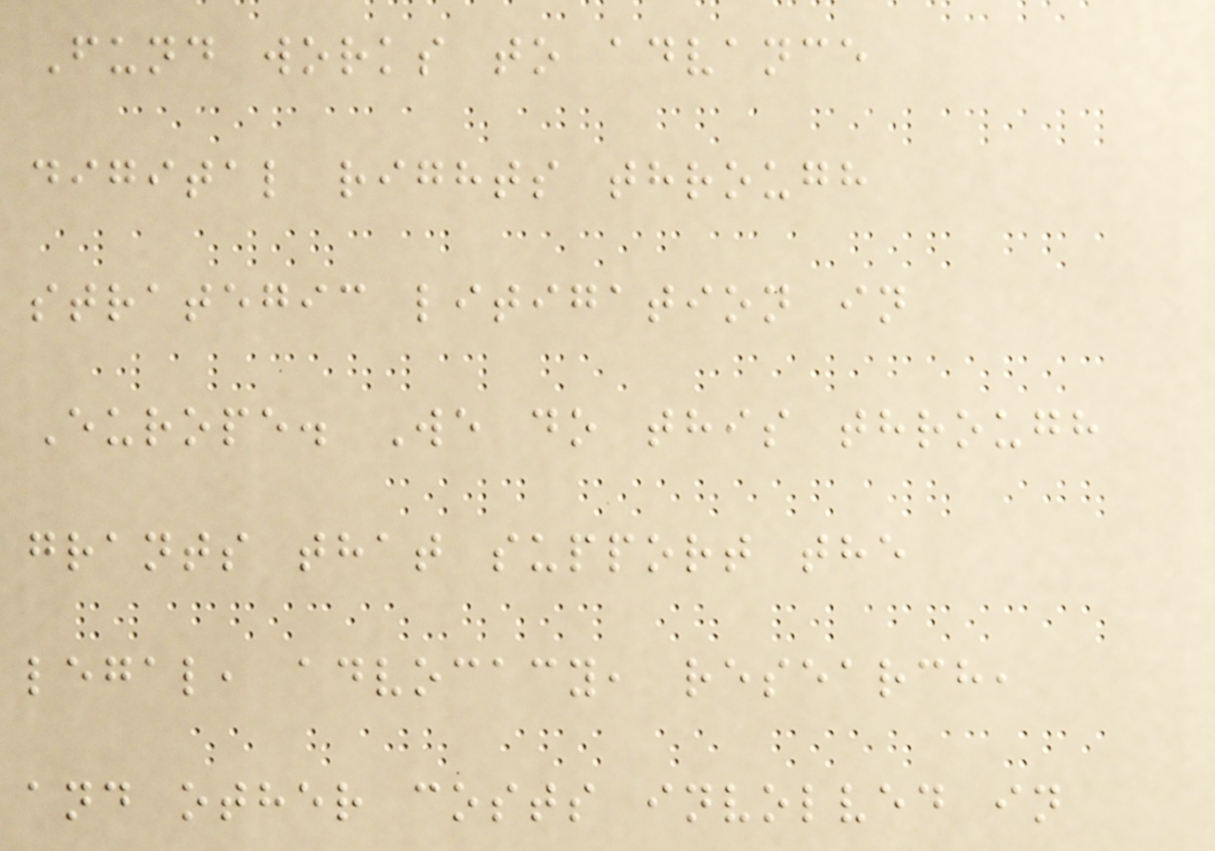Fund works to advance
digital rights through
strategic litigation in
Europe. We do this through
grants that support the
legal, advocacy, research,
and other costs involved in
